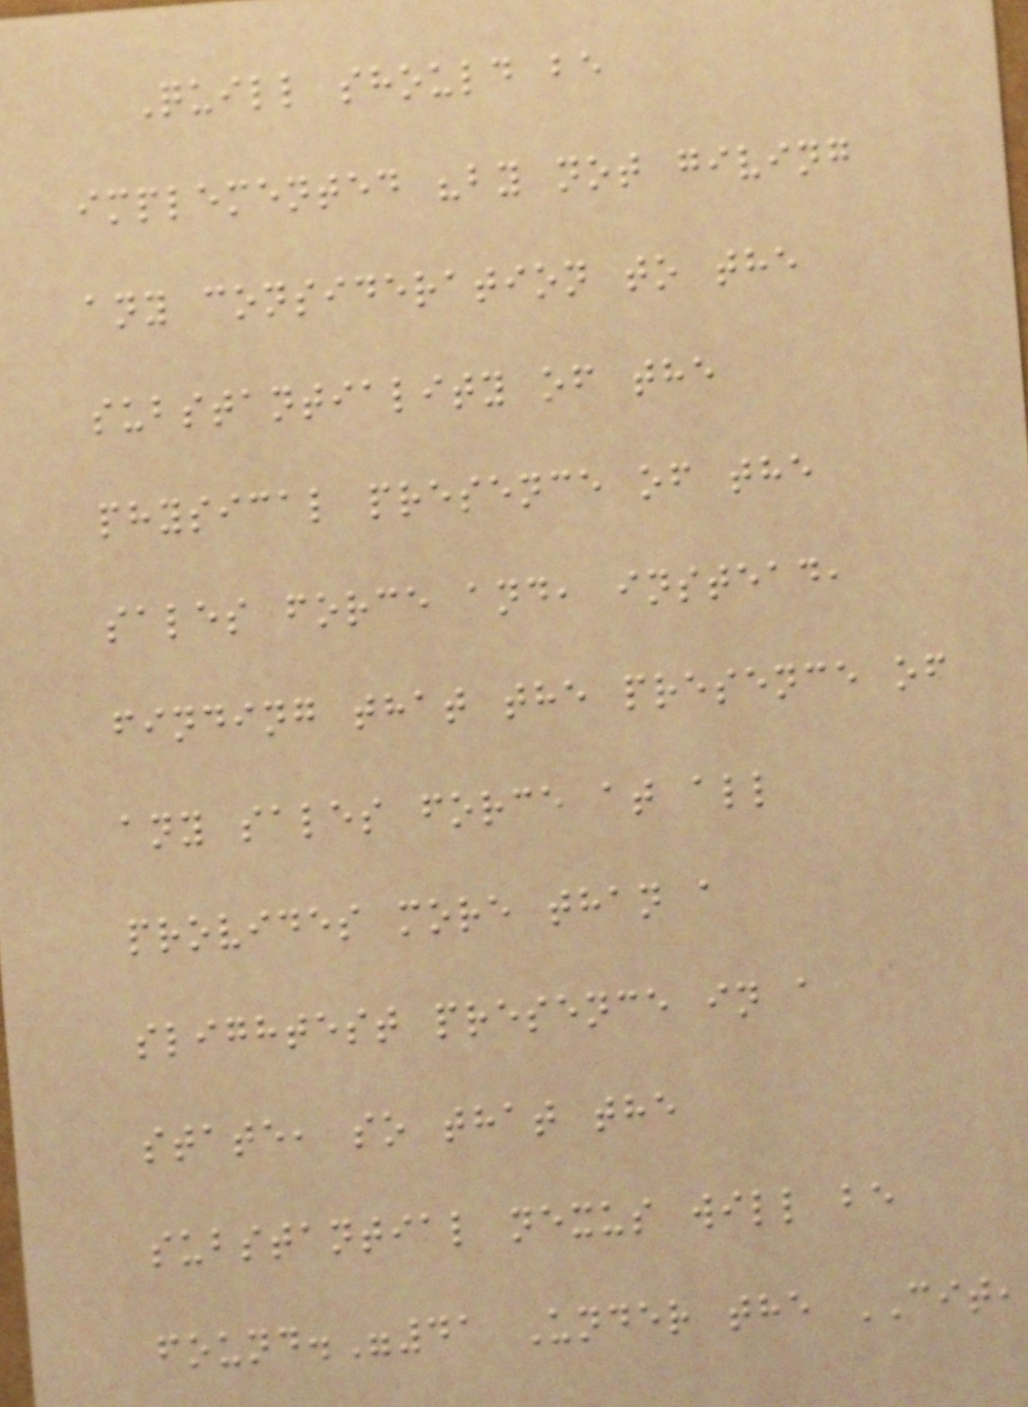Quill should be
implemented "by not giving
any consideration to the
substantiality of the
physical presence of the
sales force and, instead,
finding that the presence of
any sales force at all
provides more than a
slightest presence in a
state, so that the
substantial nexus will be
found."41 Under the CIT,
